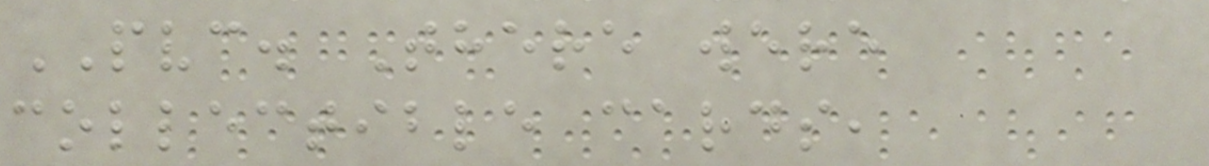PVC. There were
collectible cards,
